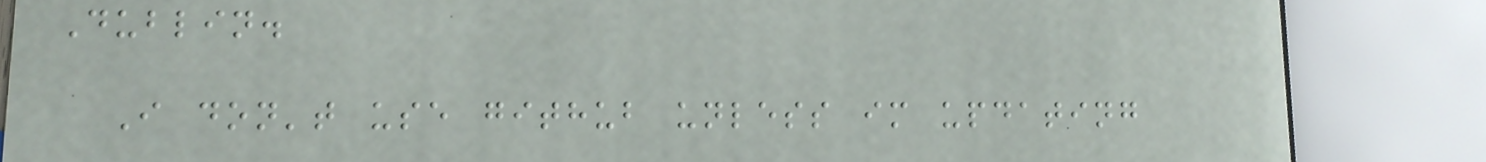Dublin.
I don't use github unless im updating
